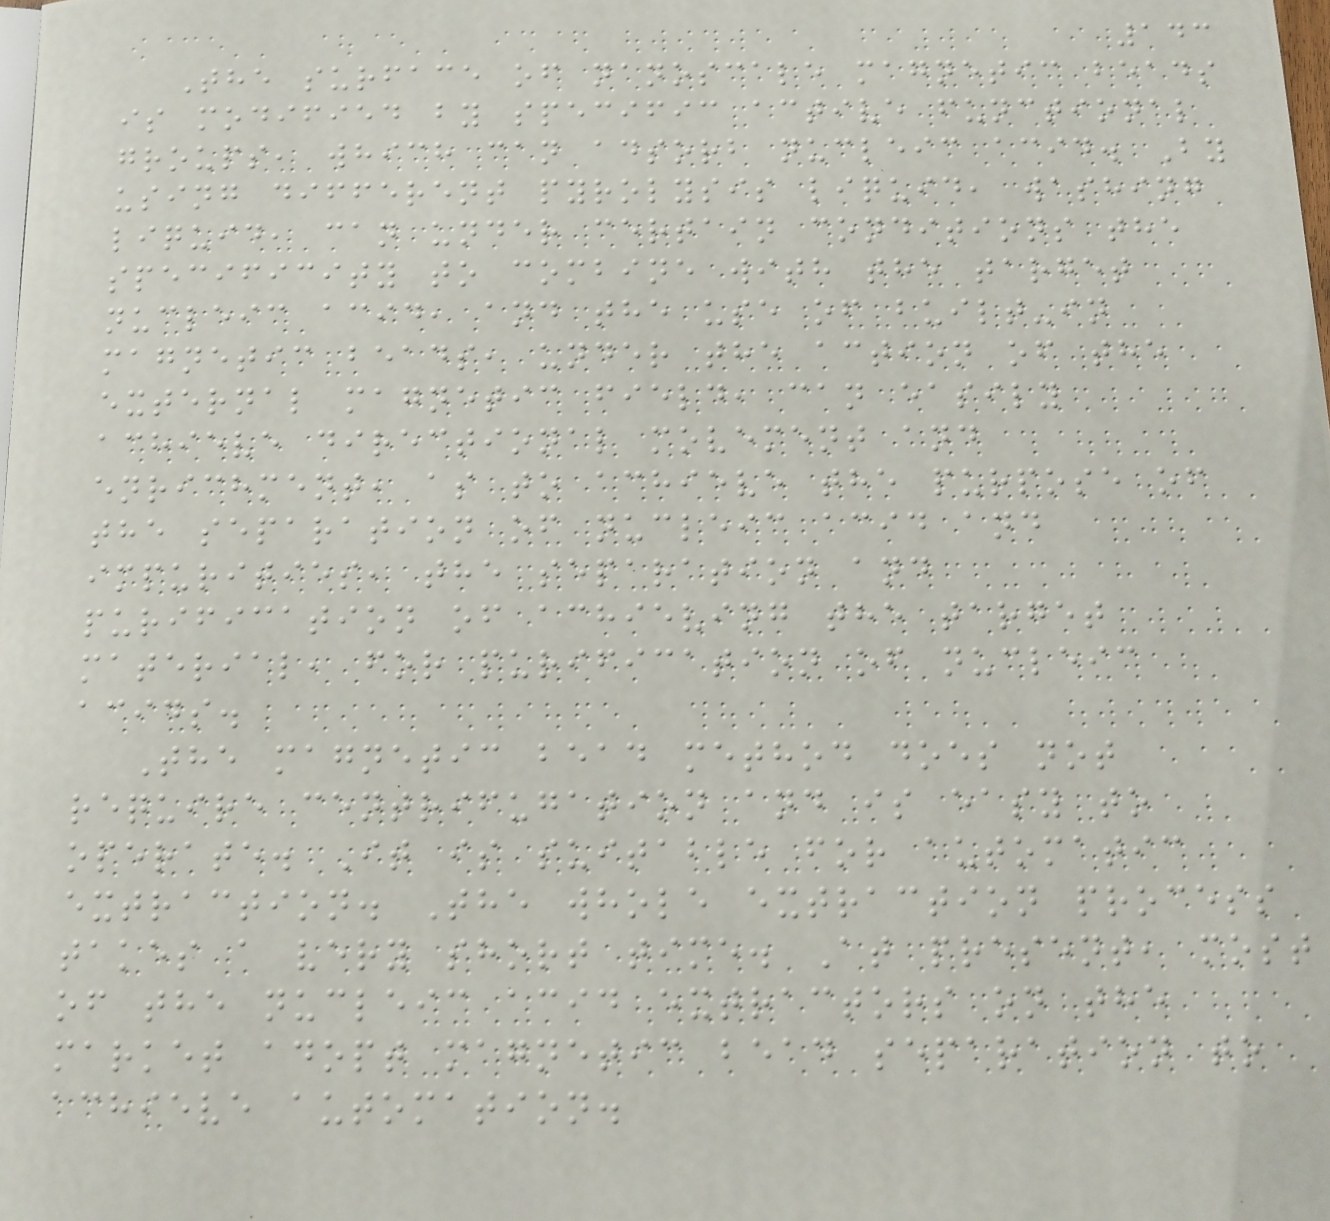143
The surface of nanoscale magnetic beads
is modified by specific active functional
groups, which can adsorb nucleic acid. By
using different pyrolysis liquid, washing
liquid, can under certain conditions the
specificity to combine with the target
nucleic acid, and the use of built-in
magnetic beads, under the action of the
external magnetic field, can easily
achieve directional movement and
enrichment, as to achieve the purpose of
the separation of nucleic acid and
impurities, the separation and
purification of achieving the target
material, for purification of nucleic
acids.
The magnetic bead method does not
require centrifugation and is easy to
operate. It is suitable for automatic
extraction. The whole extraction process
takes a very short time. At present, most
of the nucleic acid extractors on the
market adopt magnetic bead separation to
achieve automation.
